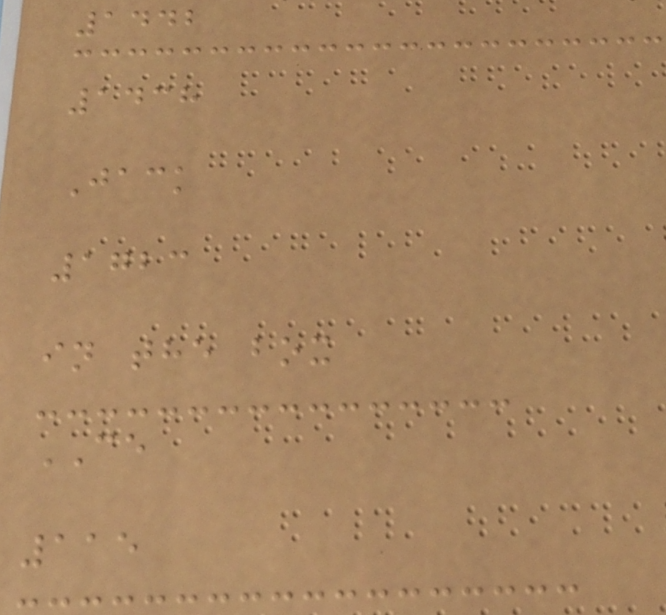1442
1438
Jack
1723
in the box
CE
115
